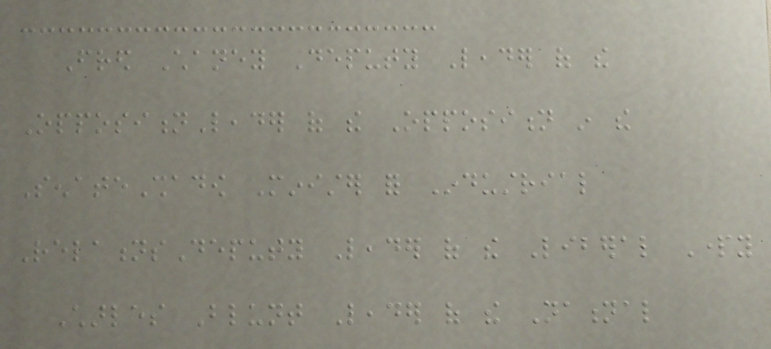Fred Chaney Deputy Leader of the
OppositionLeader of the Opposition in the
SenateShadow Minister for Industrial
RelationsDeputy Leader of the Liberal Party
Charles Blunt Leader of the National
